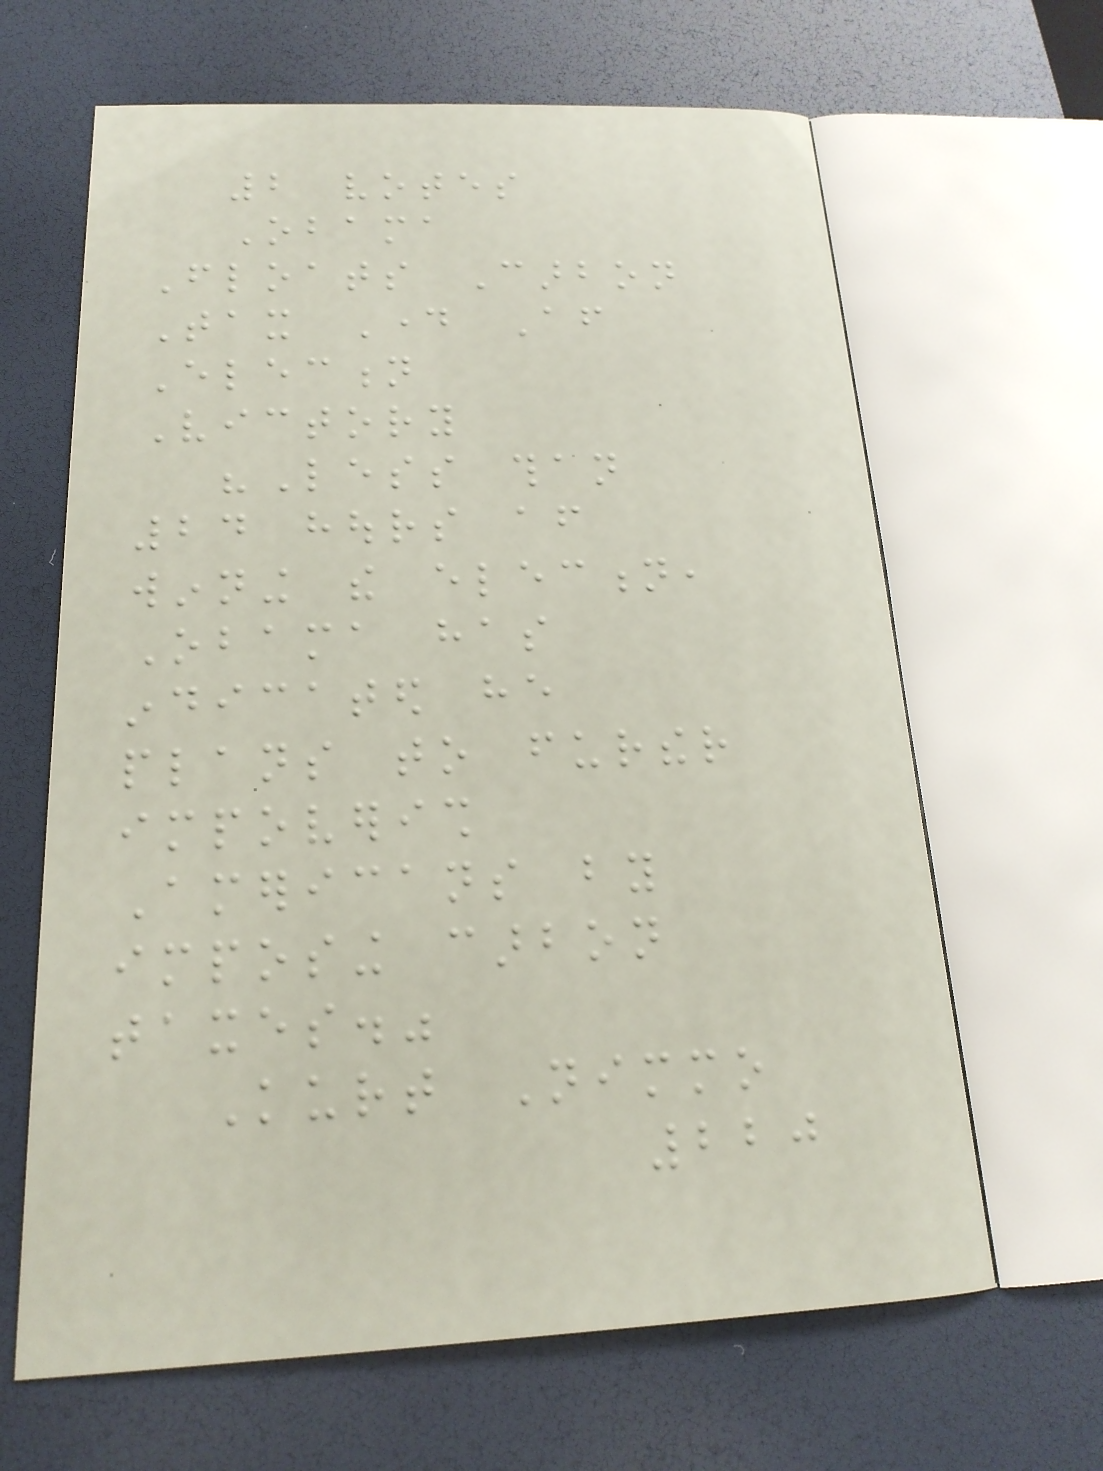2 votes
Obama
Floats Carbon
Tax Day After
Election
Victory
"Less than
24 hours after
winning the election,
Obama has
indicated he
plans to further
impoverish
Americans by
imposing carbon
taxes."
Kurt Nimmo
220
